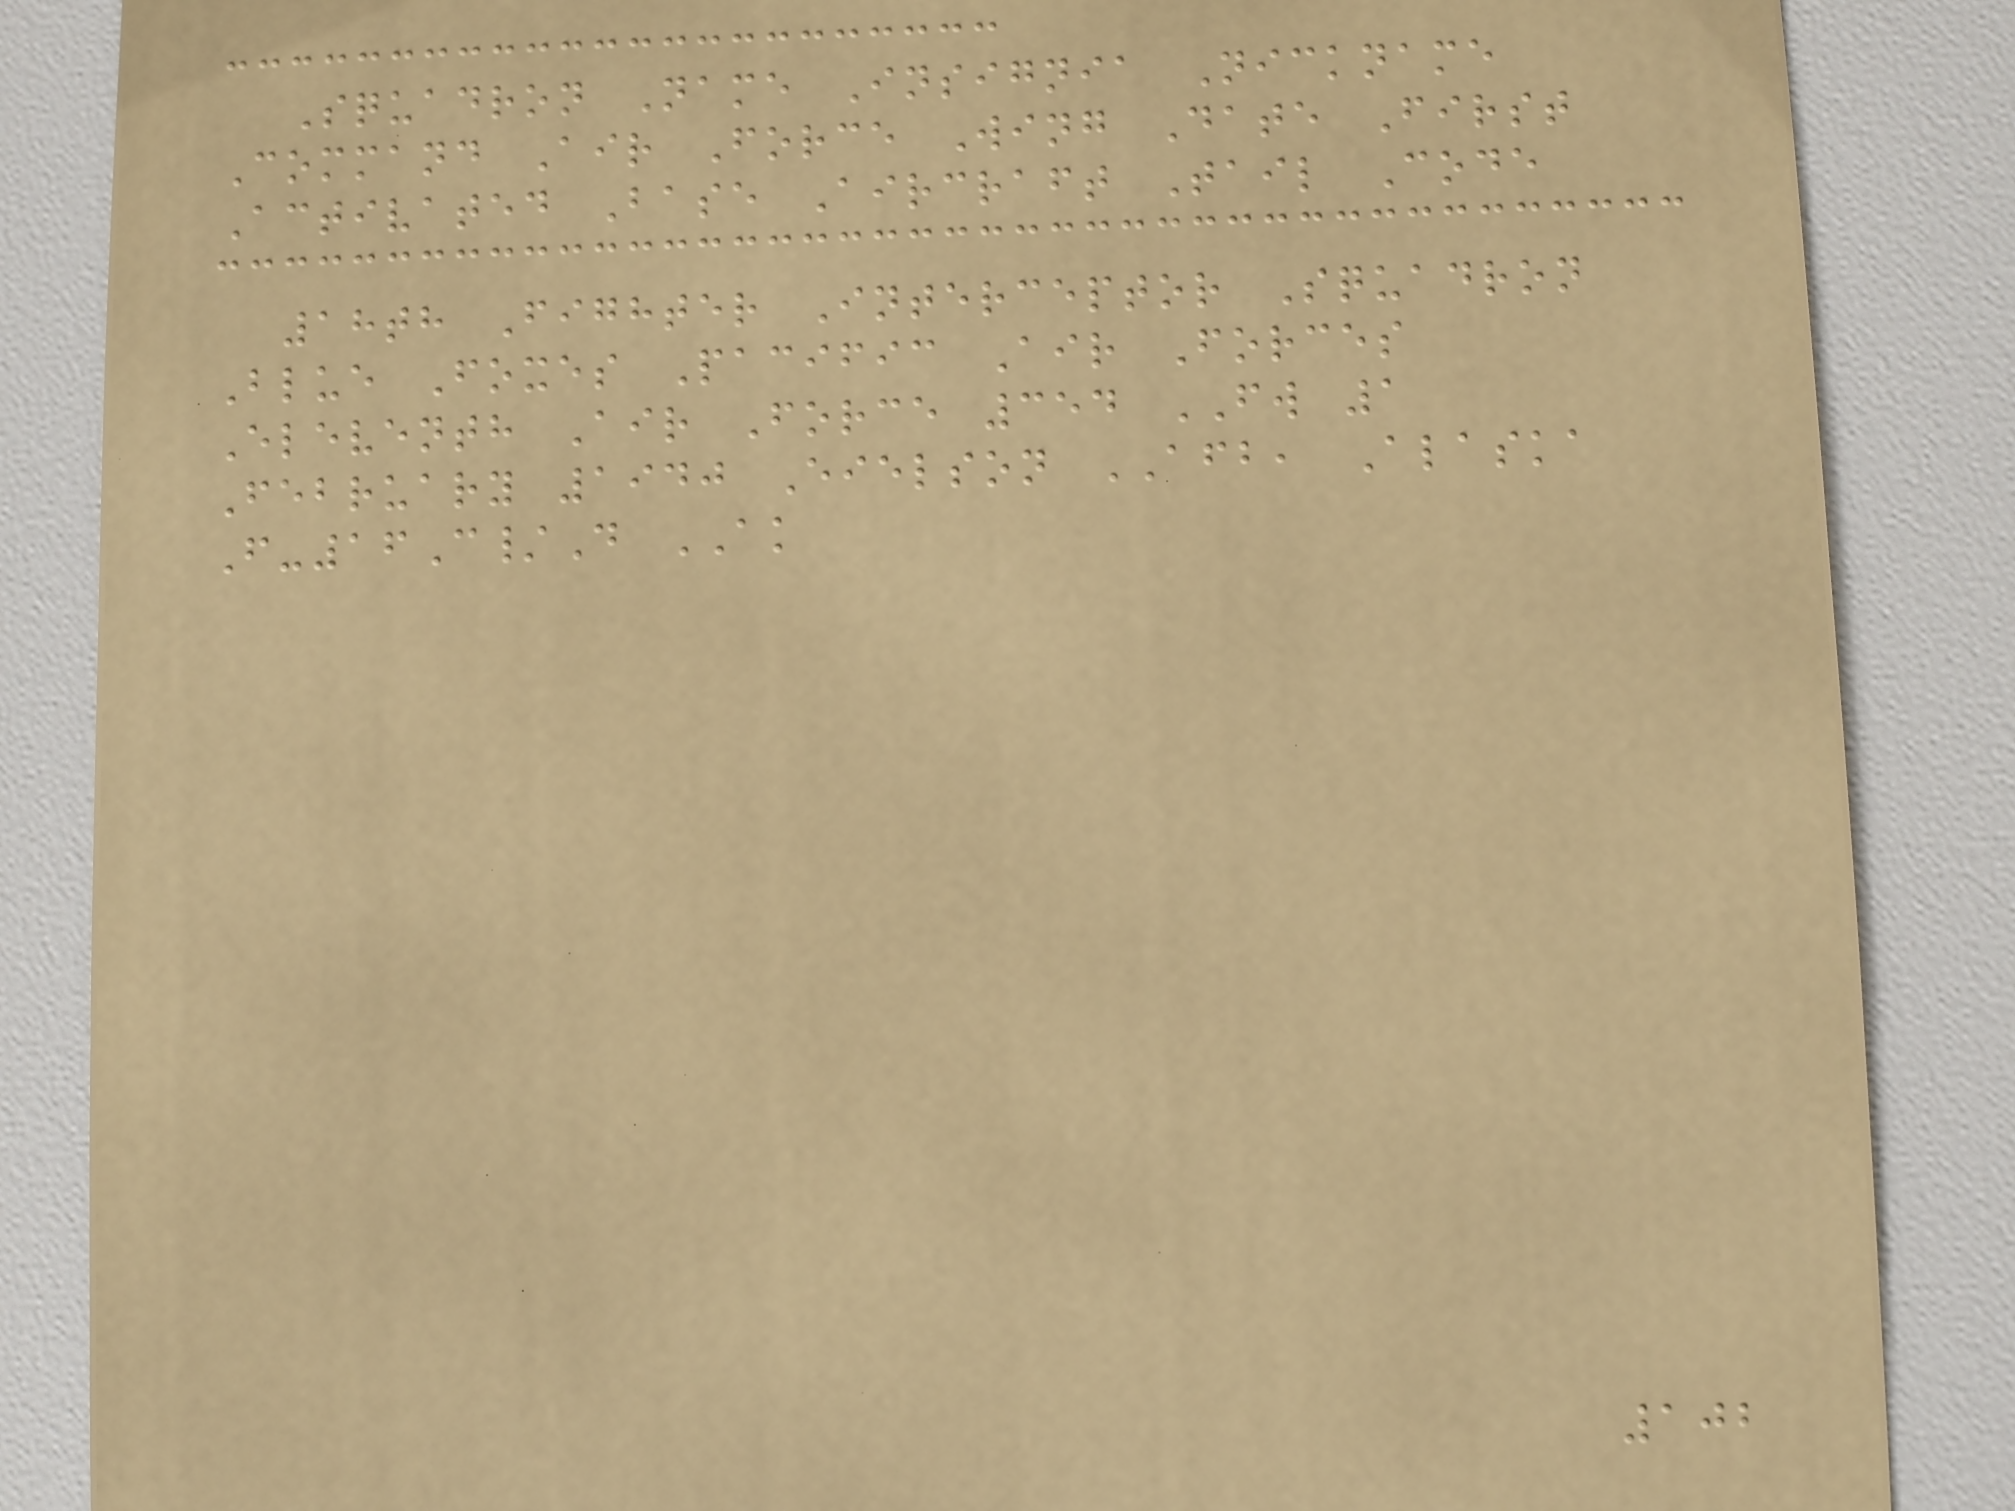Squadron Name Insignia Nickname
Command Air Force Wing Date First
Activated Base Aircraft Tail Code
18th Fighter Interceptor Squadron
Blue Foxes Pacific Air Forces
Eleventh Air Force 354 FW 1
February 1940 Eielson AFB, Alaska
F-16C/D AK
102
